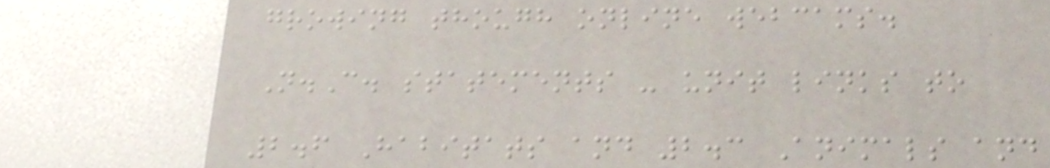growing though online webcams.
N.C. statements - unit links to
2.6 Habitats and 2.3 Animals and
